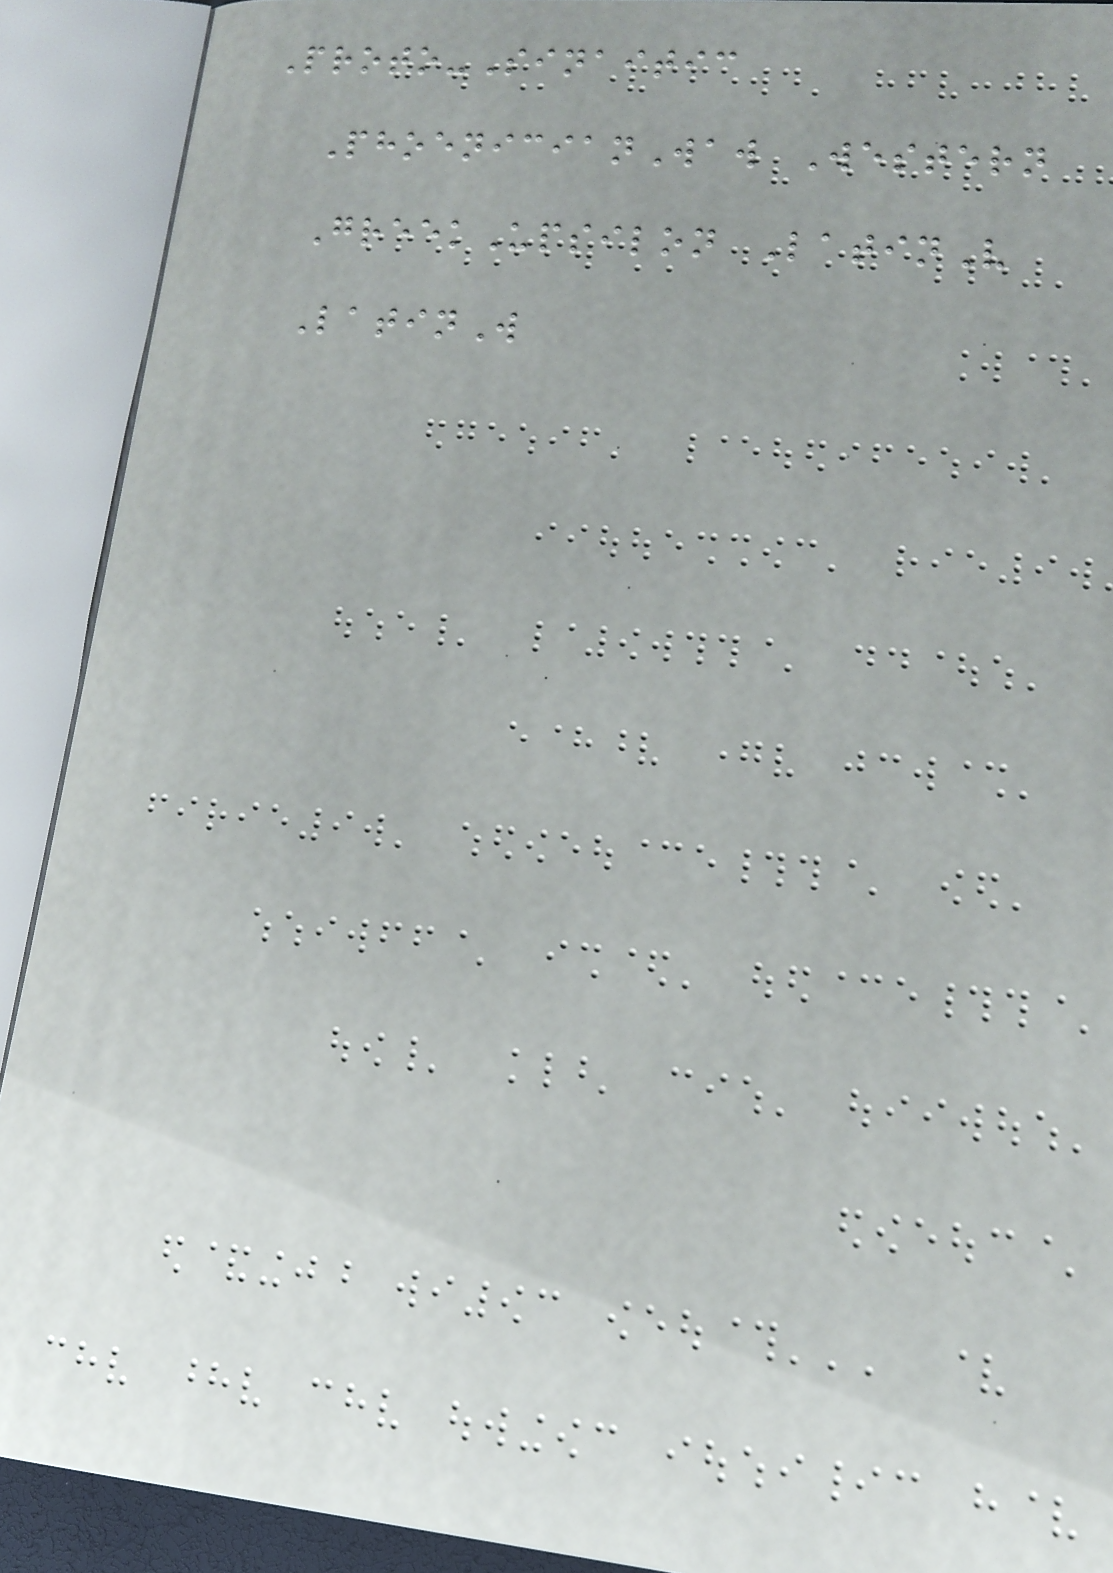Proto-Sinaitic
PhoenicianWaw Western
GreekUpsilon LatinV
LatinW
